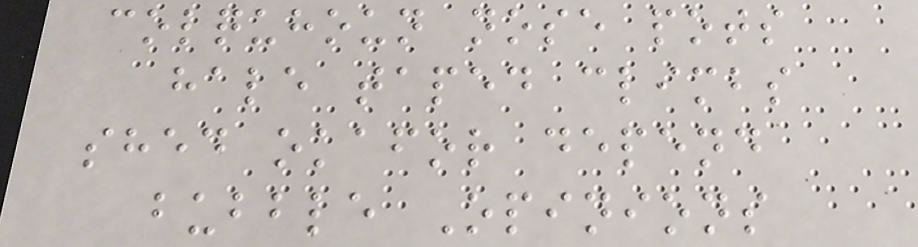colquhoun nose pots
hale taped climbs
shed okafor depend
bubble Opinions
